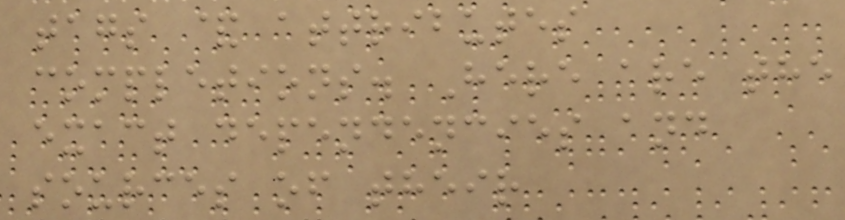tags & attributes
completions. Here are the
exact dependencies and
sources of their
